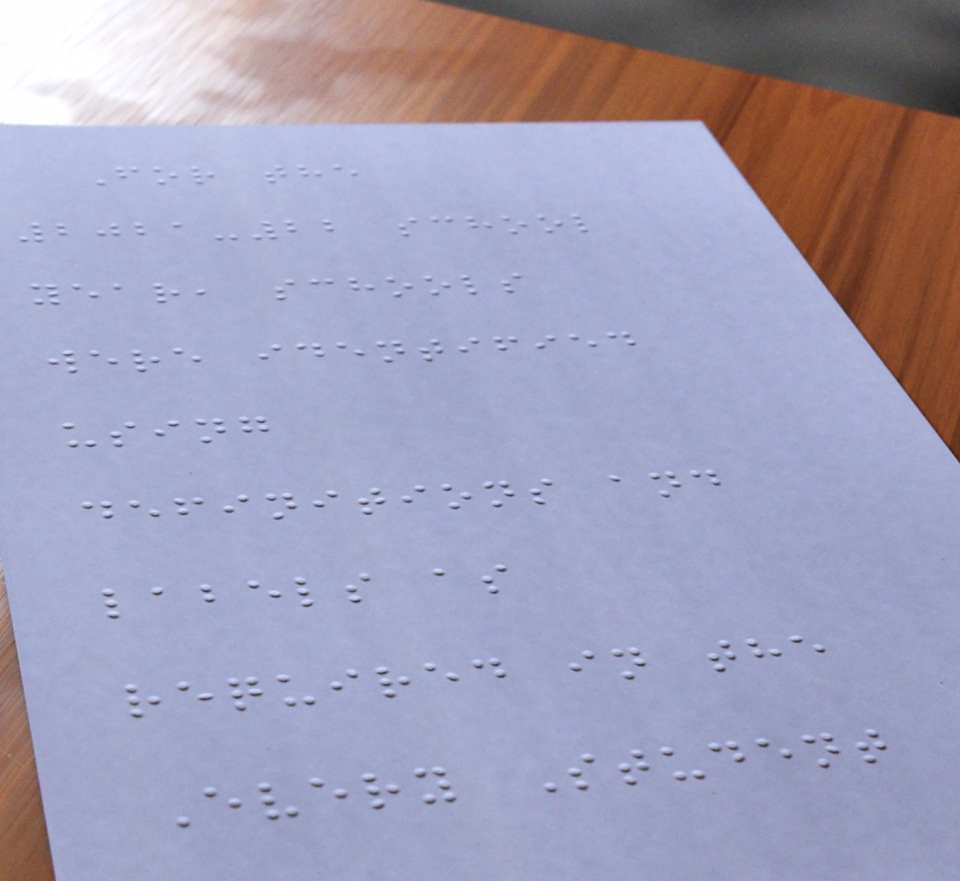For the
2021-22 school
year, schools
were identified
using
definitions and
labels as
required in the
Every Student
